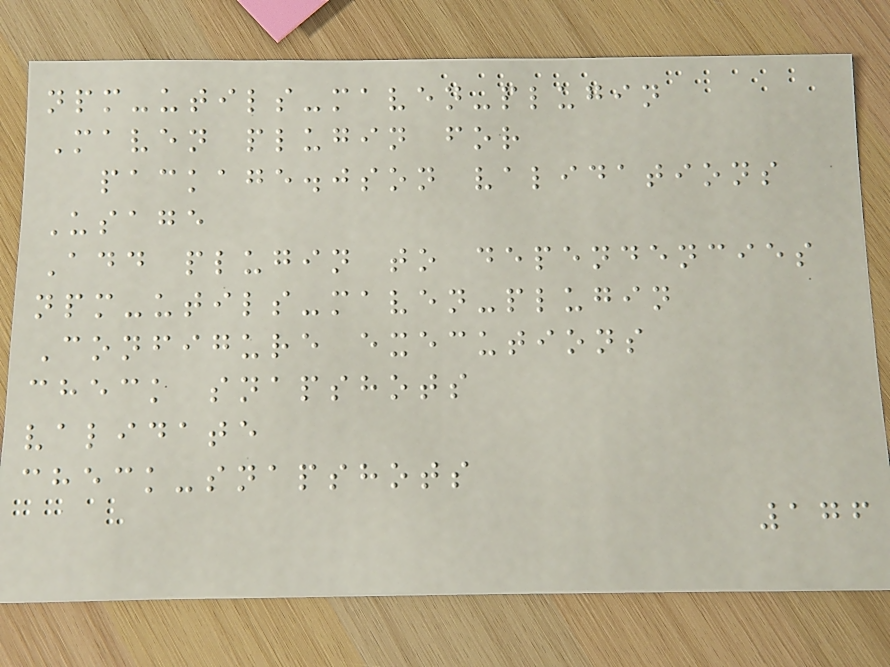npm-utils-maven-plugin
Maven plugin for
package.json validations
Usage
Add plugin to dependencies
npm-utils-maven-plugin
Configure executions
check snapshots
validate
check-snapshots
176
